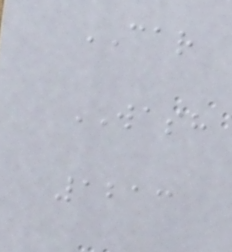CAR
WASH
1213
